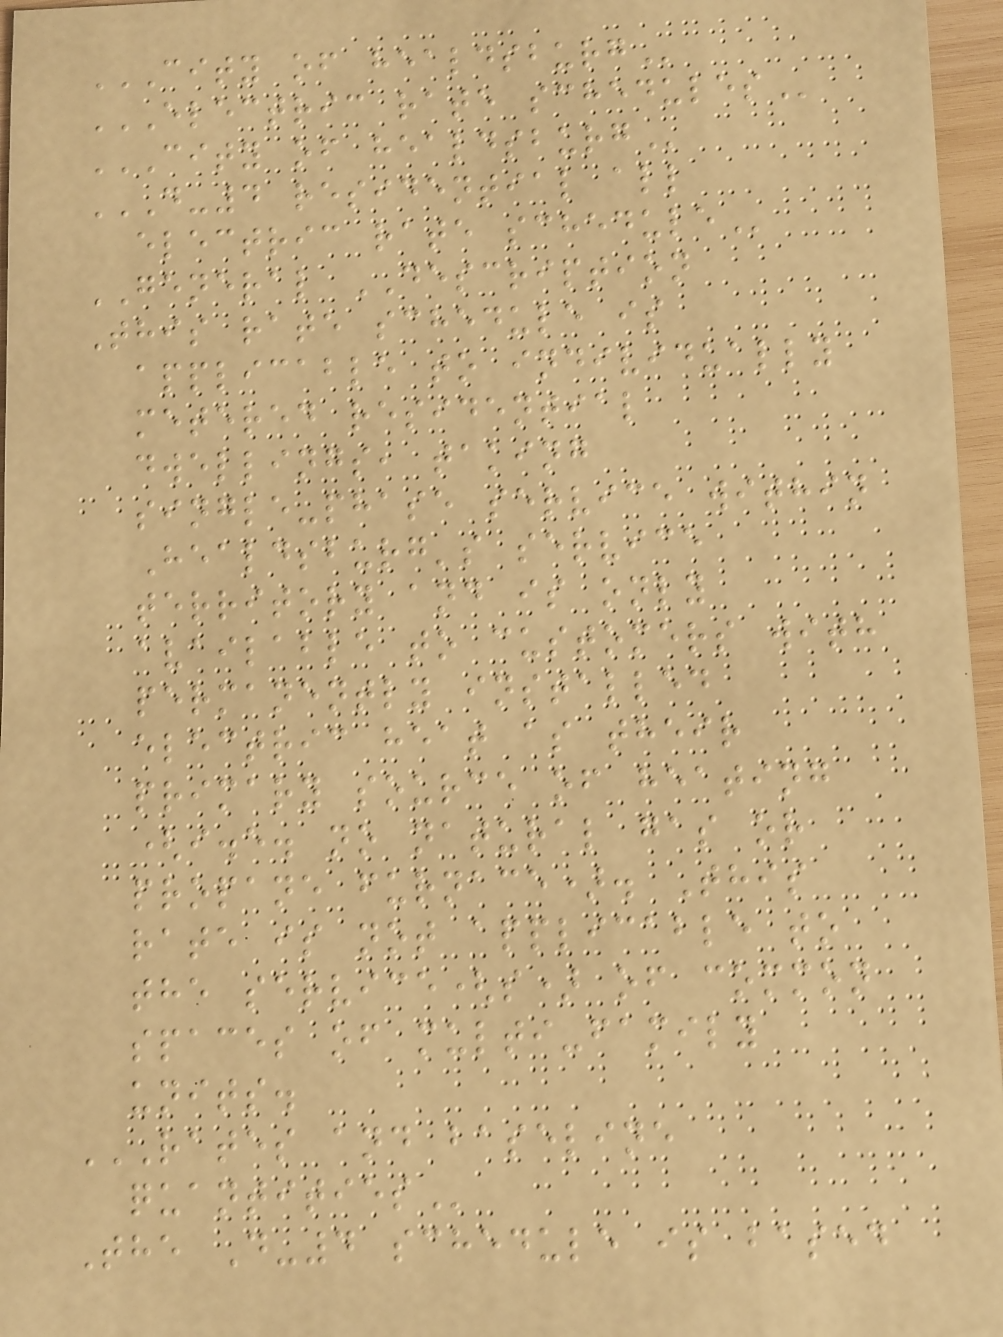CITY OF HEALDSBURG
ELECTRIC RATE SCHEDULES
CITY OF HEALDSBURG
D-4 RESIDENTIAL ALL
ELECTRIC RATE SCHEDULE
GENERAL DESCRIPTION
This rate schedule is
applicable to individually
metered residential
dwellings, taking
single-phase service within
Healdsburg's service
territory and is only
available to customers with
permanently installed
electric heat as their
primary source of heating
(i.e. no natural gas or
propane furnace). This
rate is not applicable to
the service(s) of common
spaces of multi-family
units.
RATES AND BASELINE
QUANTITIES
The D-4 schedule is based
